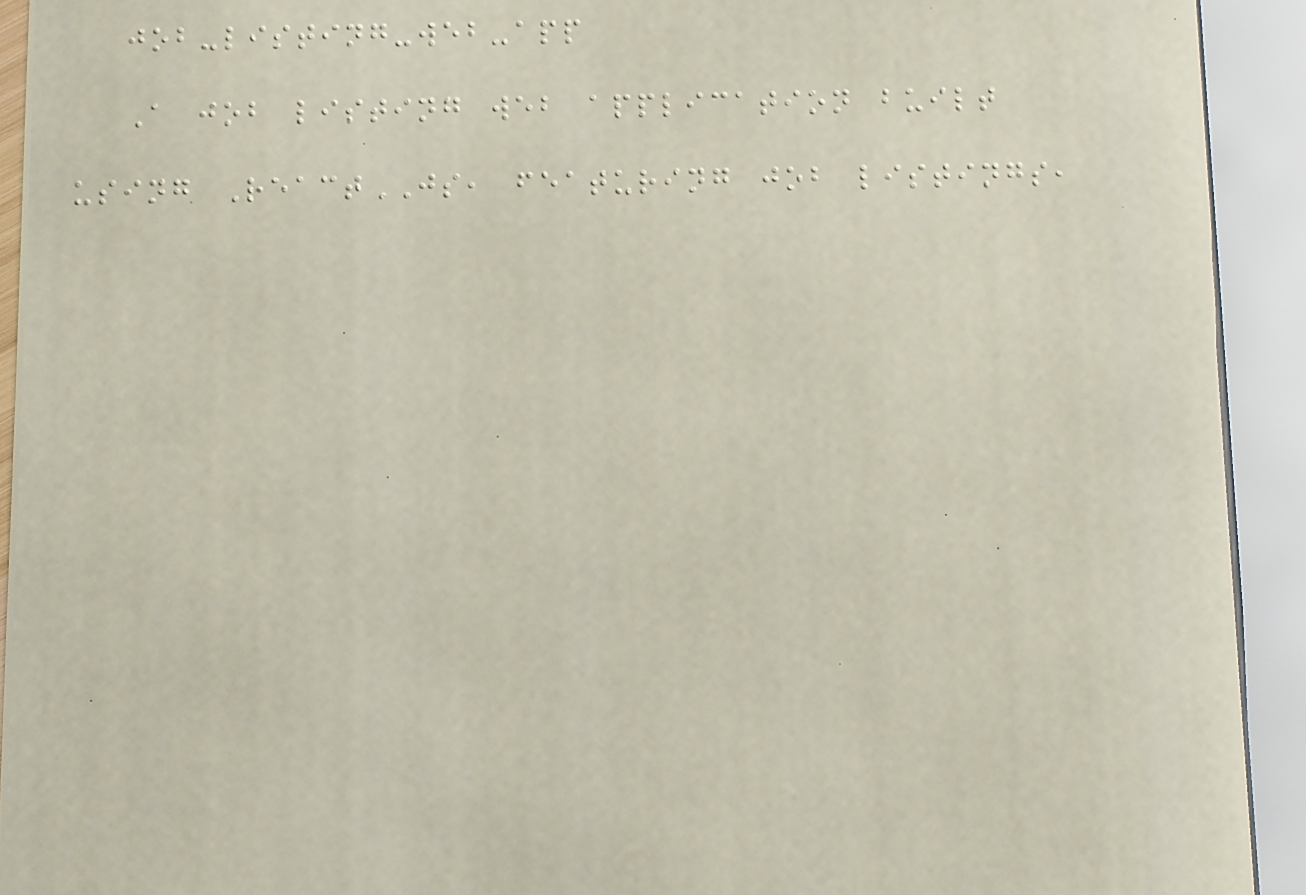job-listing-web-app
A job listing web application built
using ReactJS, featuring job listings,
